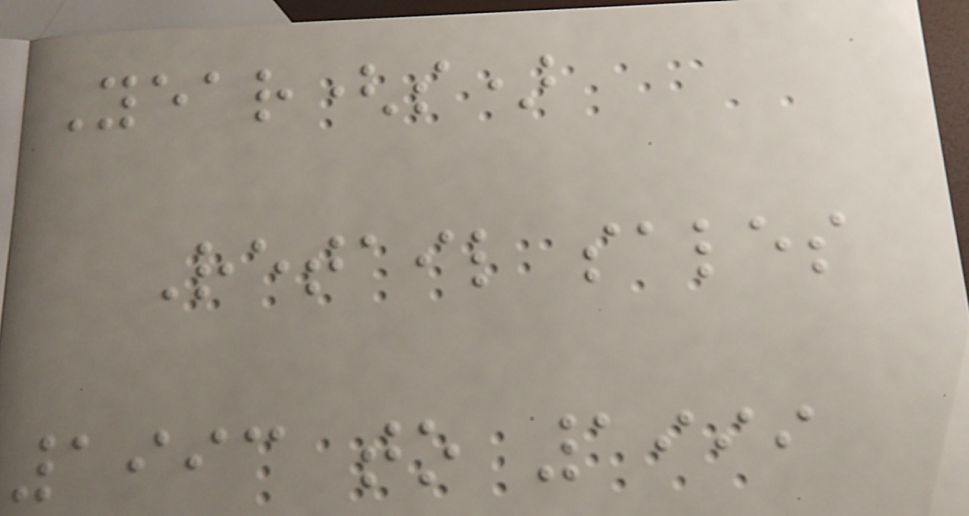Year(s)
Retail sales
1993 to 1999
